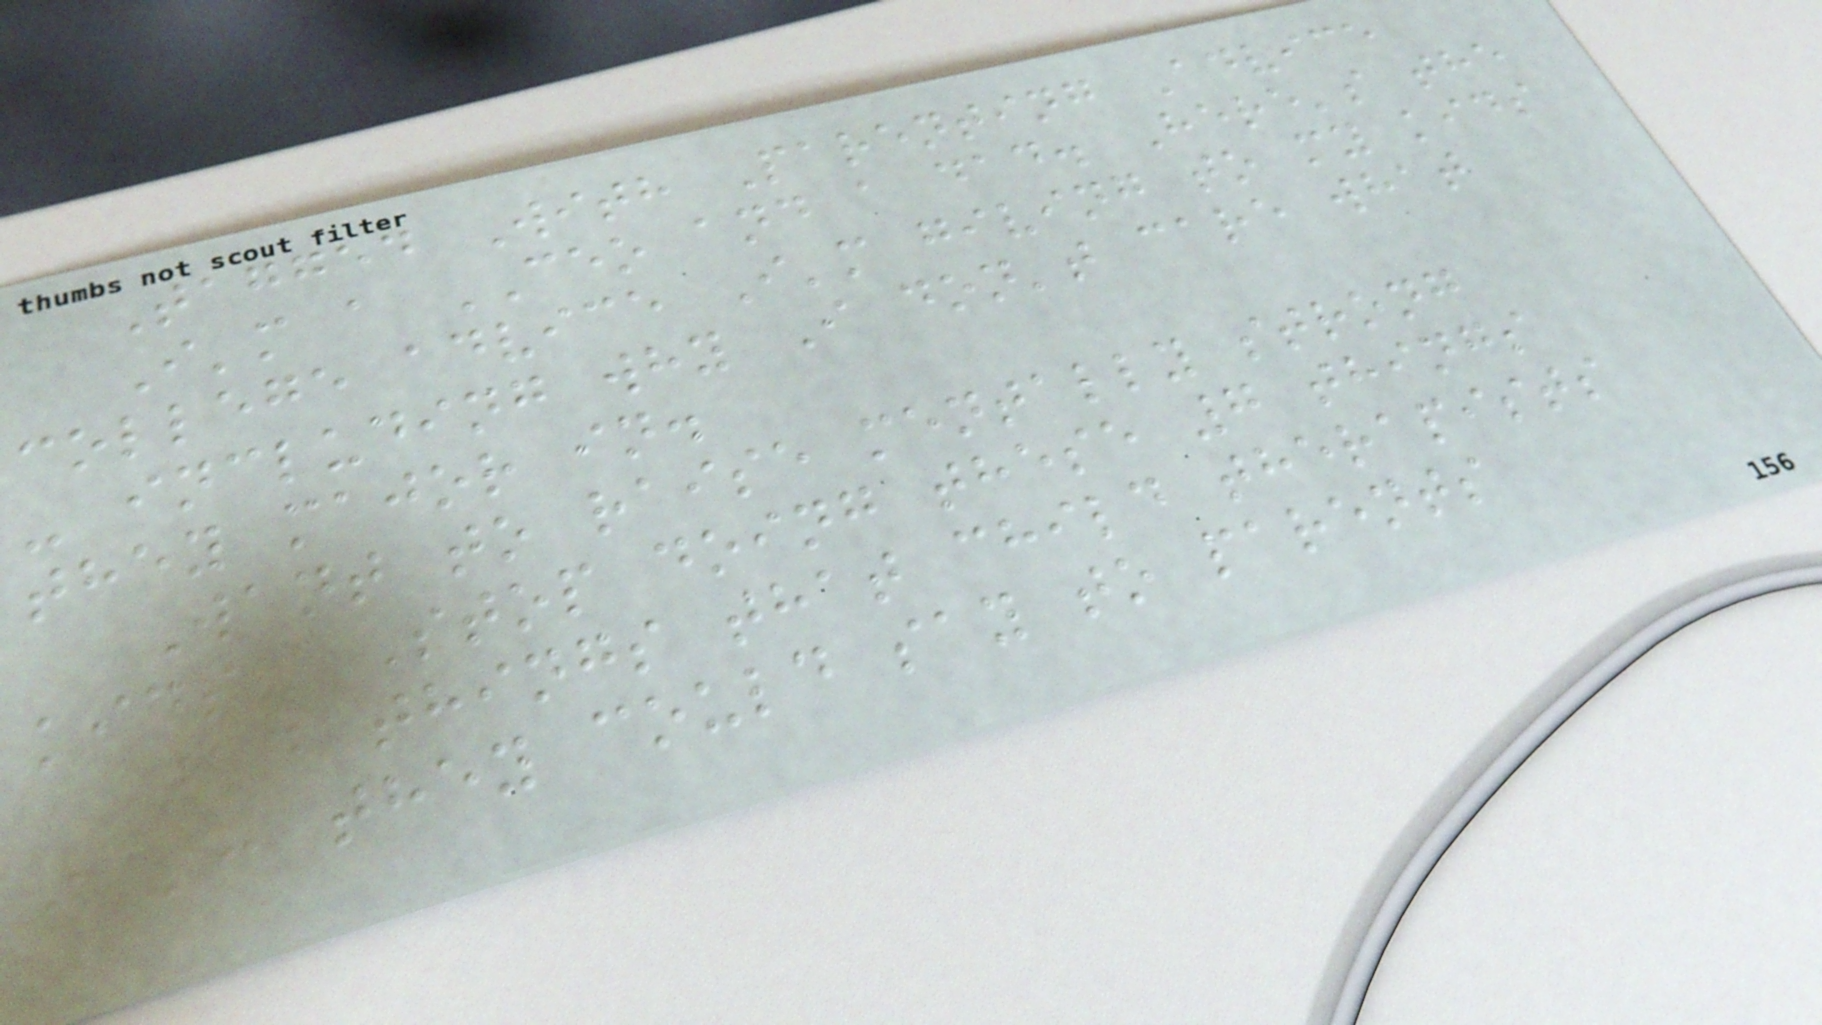Tagged With Parenting Advice
I'm a CEO and a dad. Here's the
college advice I'm giving to my kids
- including why I don't care what
they major in.
Want to raise mentally strong
kids? Stop doing these 7 things
14 things that child therapists
wish they could say to parents
